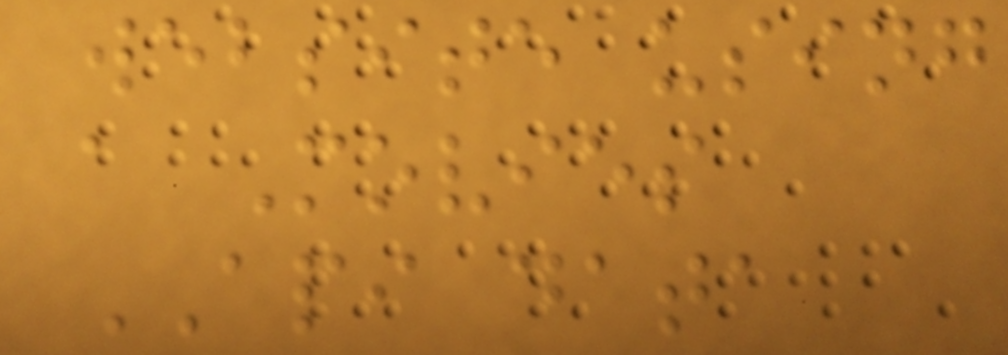website using
a Movies
API data
